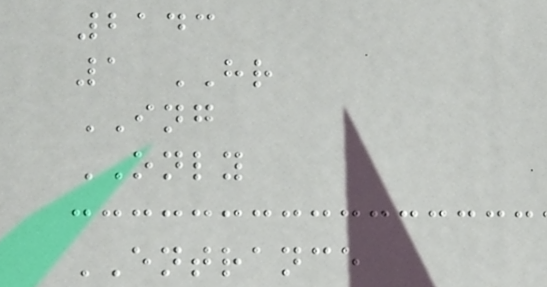2143
1 HR
ING
ONLY
ENTRANCE
